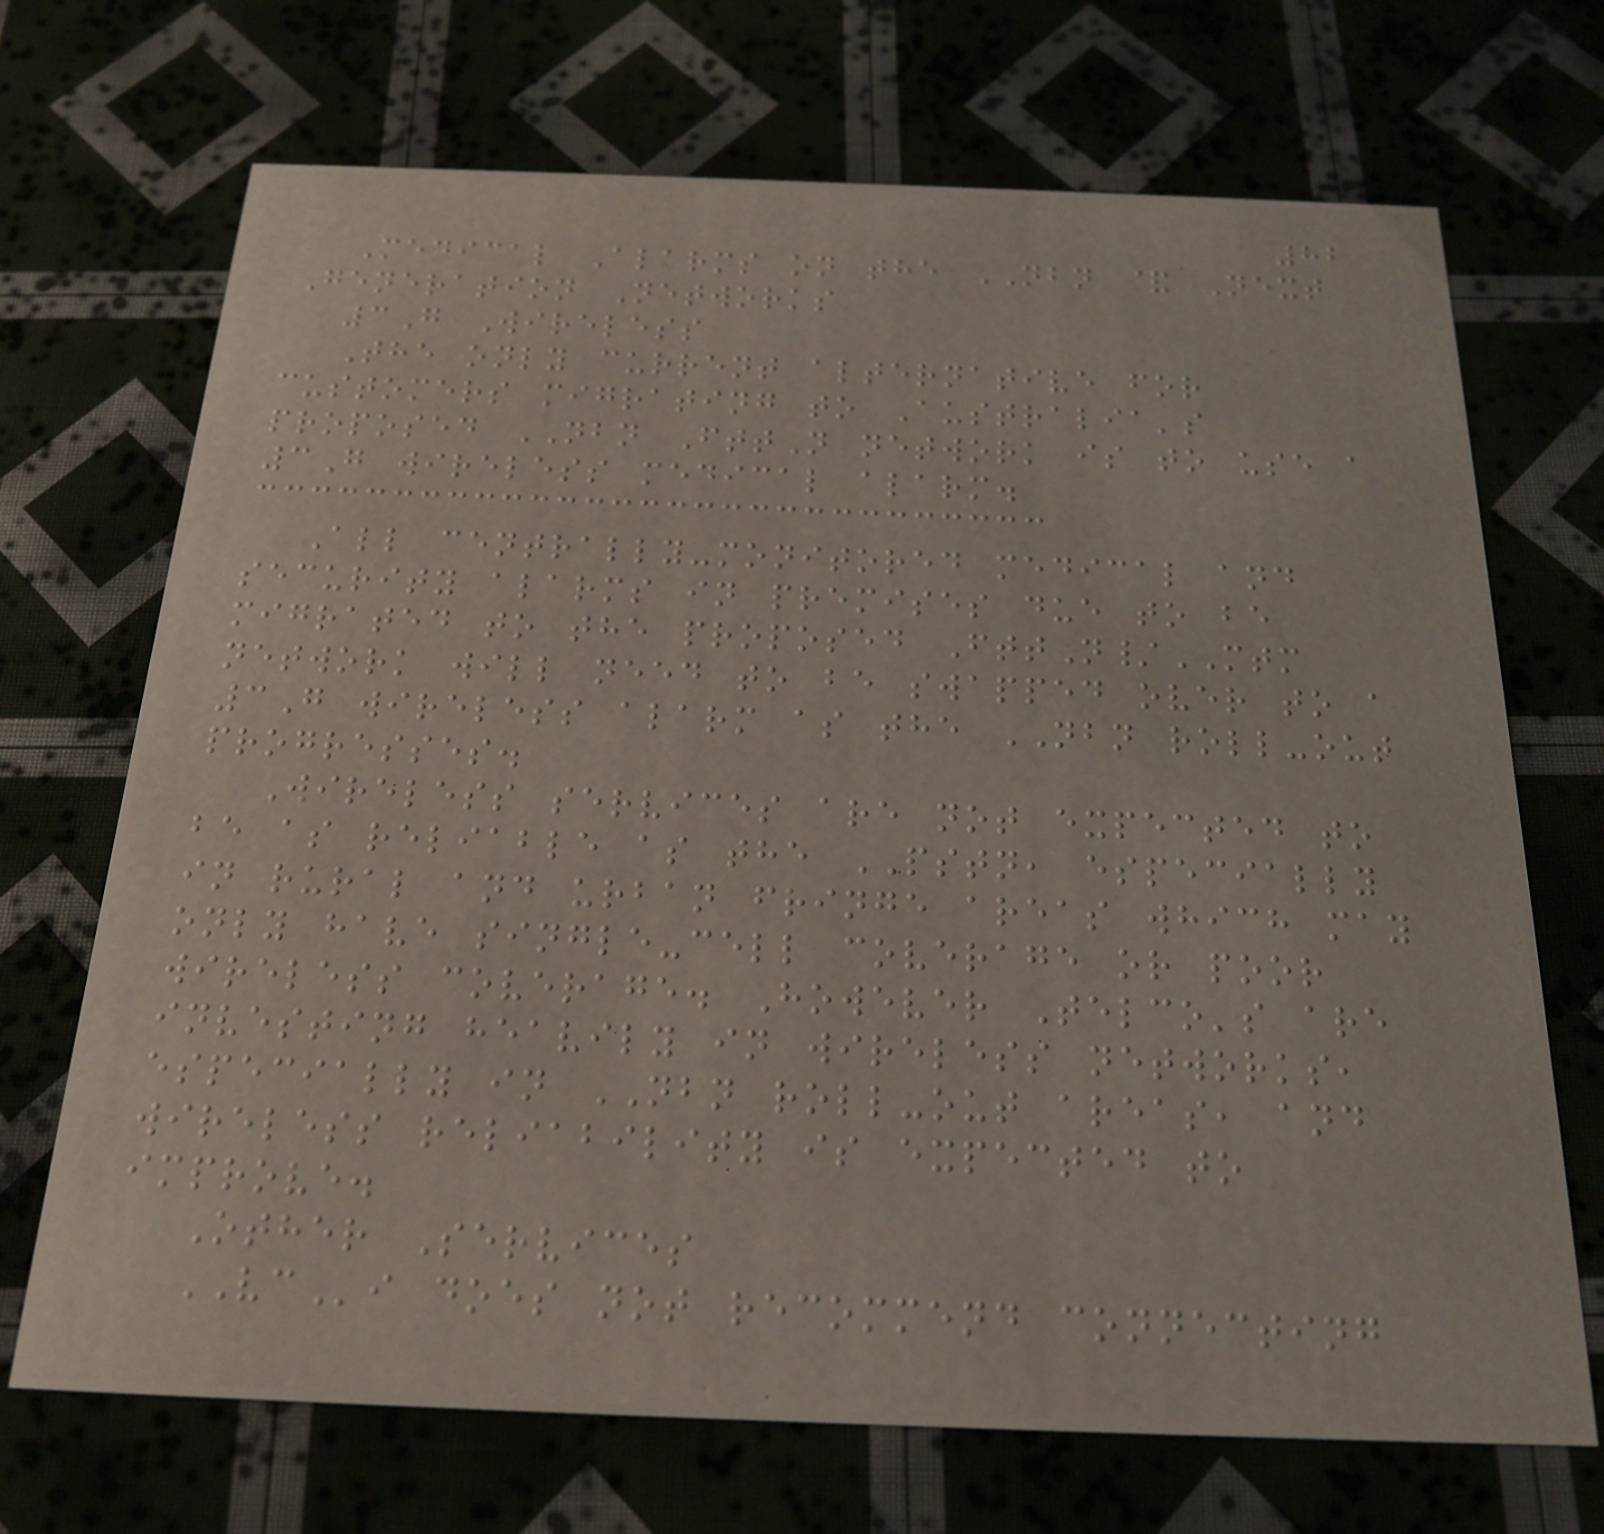82
Medical Alarms on the NBN & Next
Generation Networks
3G Wireless
The only current alternative for
customers migrating to Australia's
proposed NBN FttN network is to use a
3G wireless medical alarm.
All centrally-monitored medical and
security alarms in premises due to be
migrated to the proposed FttN/MTM
network will need to be swapped over to a
3G wireless alarm as the NBN roll-out
progresses.
Wireless services are not expected to
be as reliable as the PSTN, especially
in rural and urban fringe areas which may
only have single-cell coverage or poor
wireless coverage. However Telco's are
investing heavily in wireless networks,
especially in NBN roll-out areas, and
wireless reliability is expected to
improve.
Other Services
VCi does not recommend connecting
